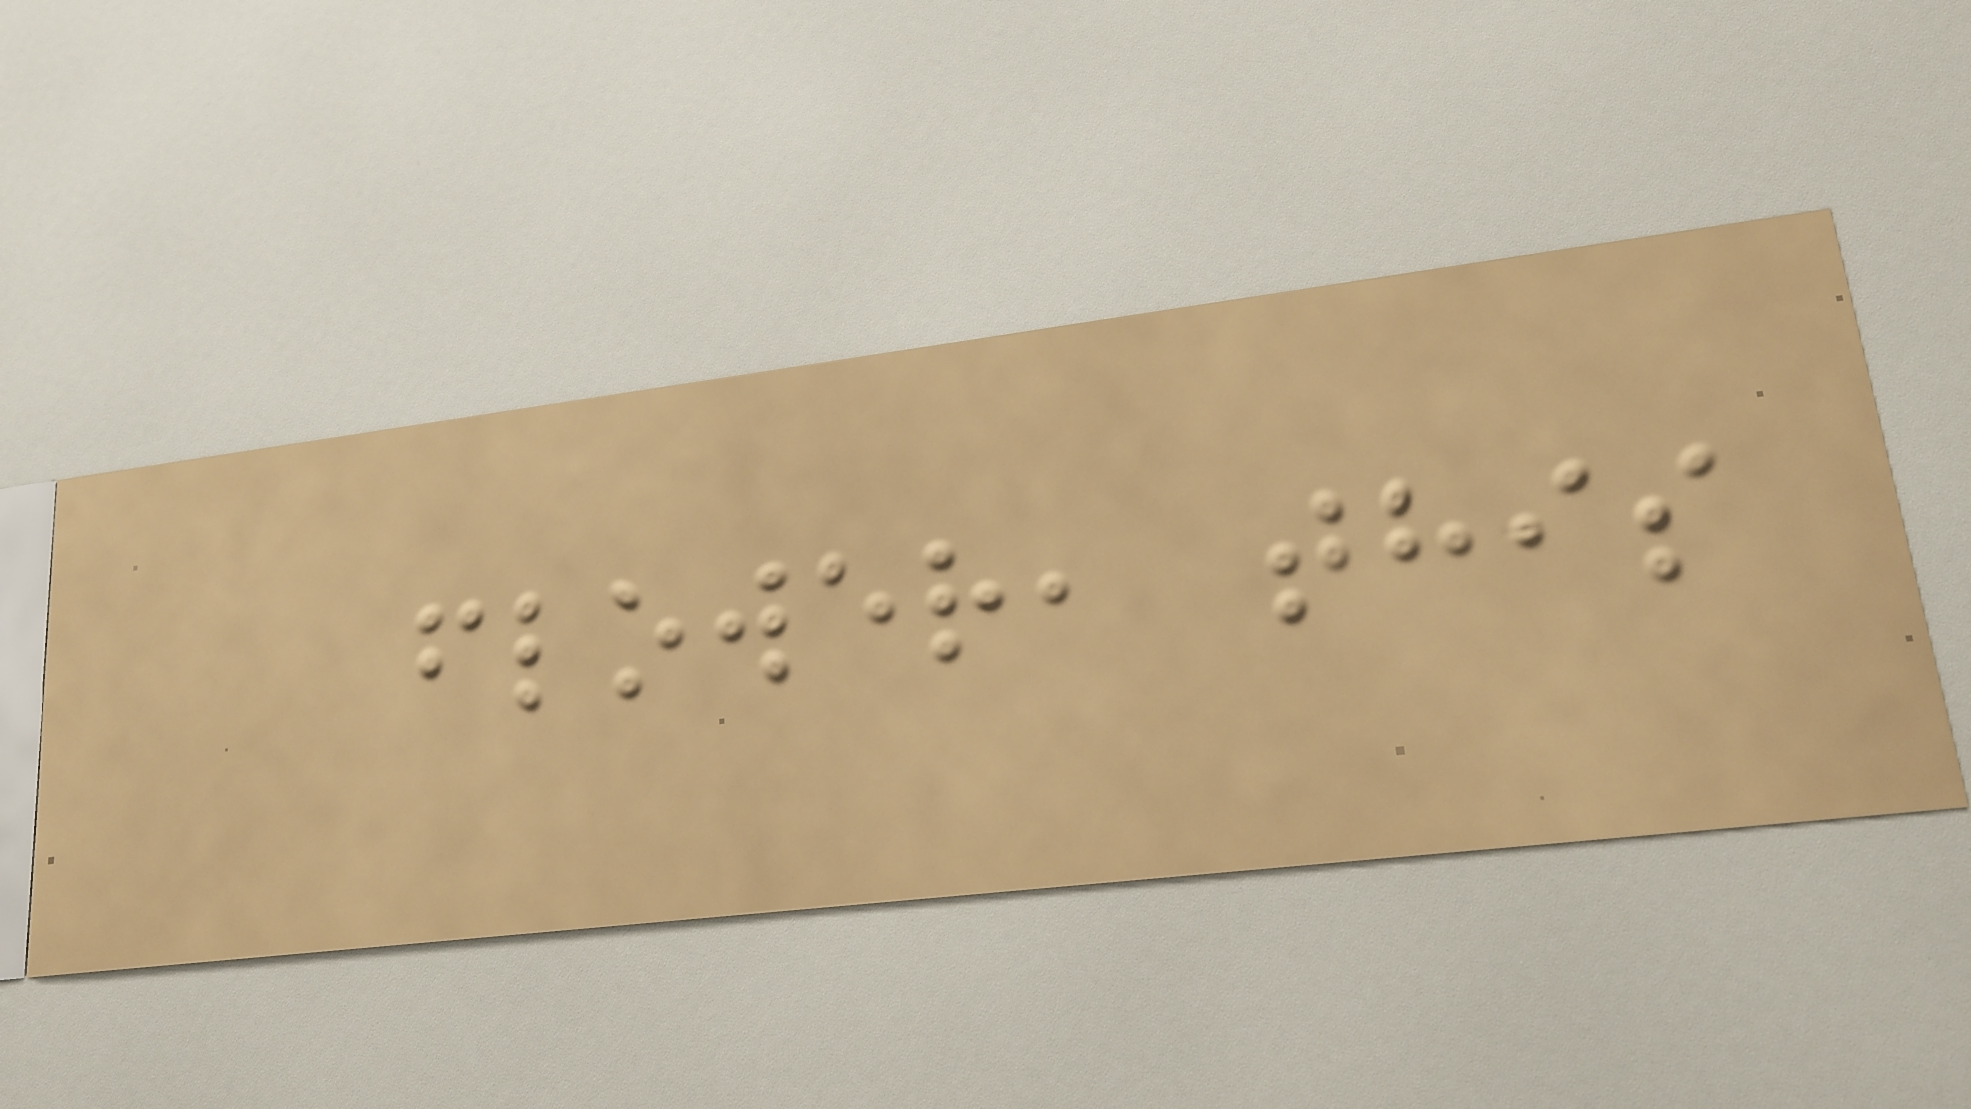flower, this
